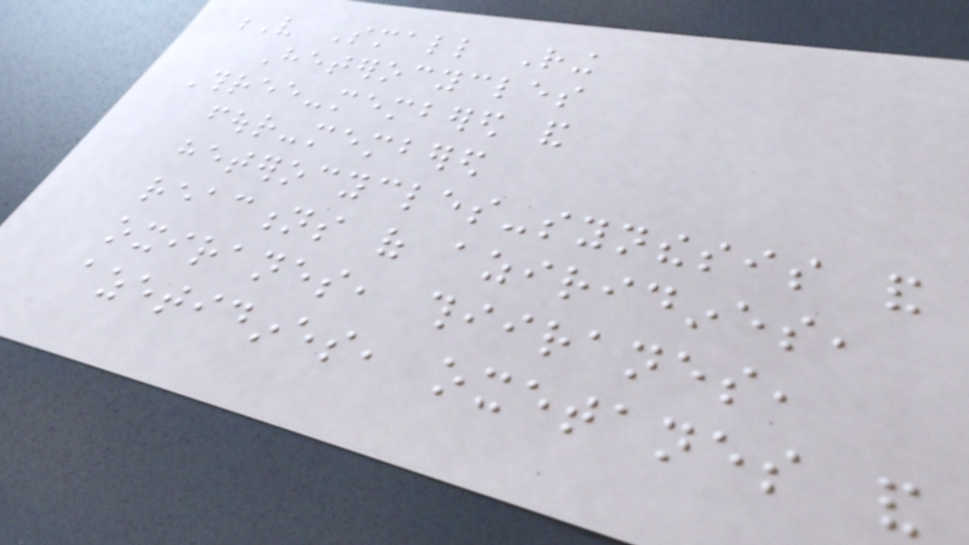V Small Ring
Heterocycles
Three-membered and
four-membered
heterocycles-synthesis and
reactions of aziridines,
oxiranes, thiiranes,
azetidines, oxetanes and
